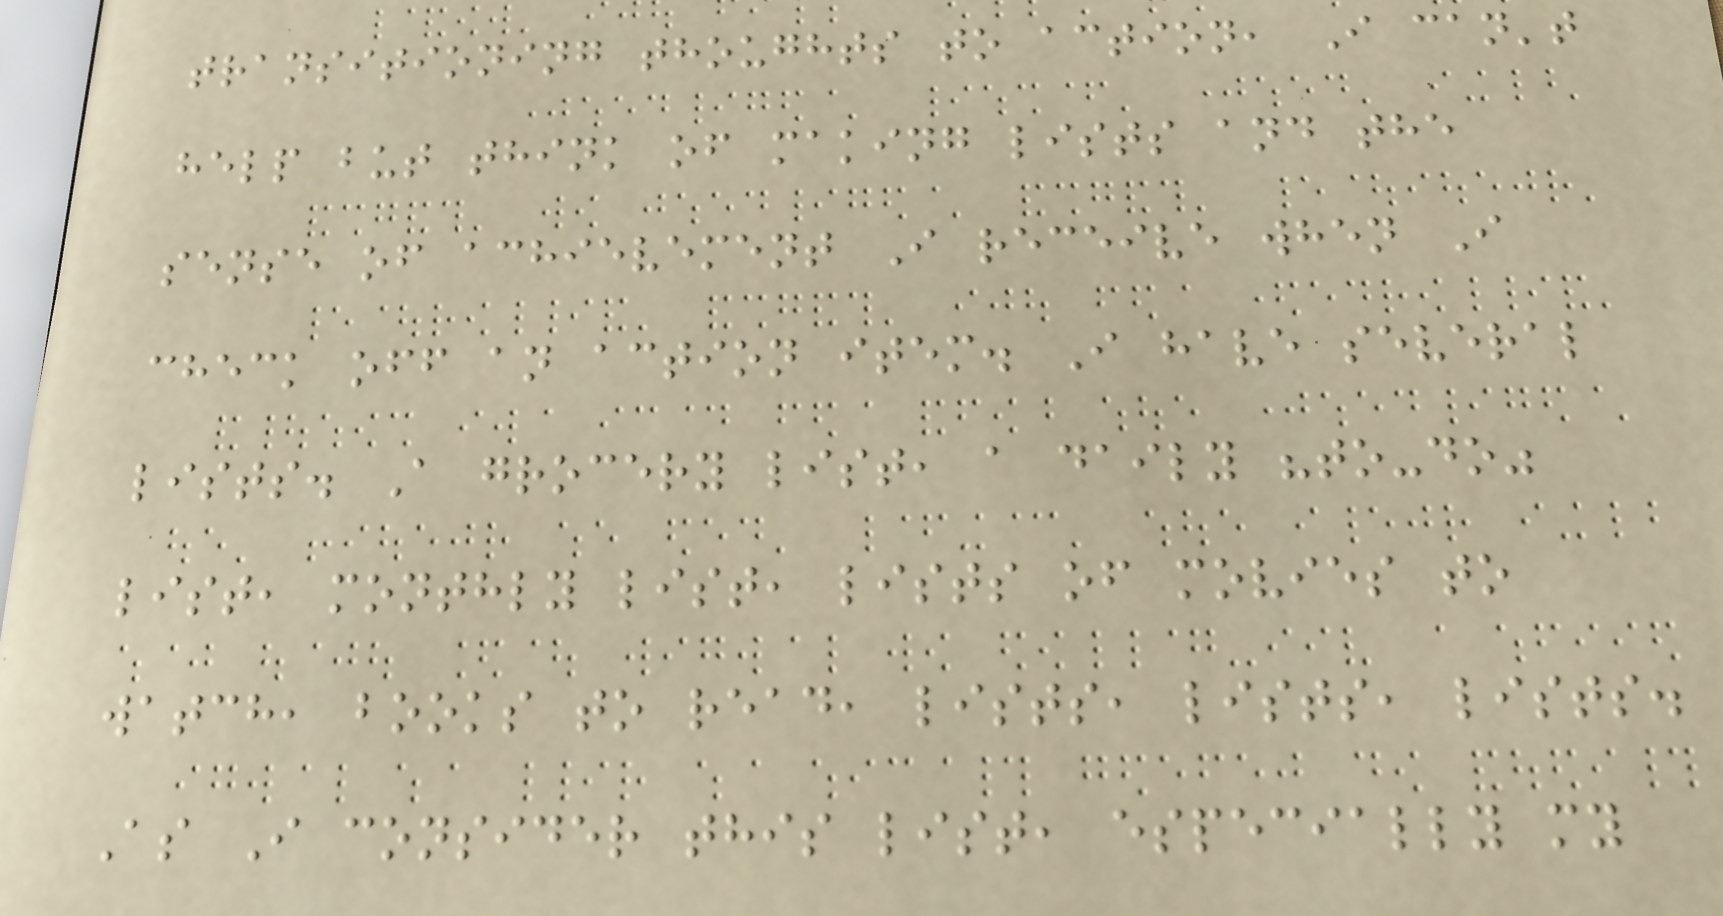transitioning thoughts to action, I can't
help but think of making lists and the
sense of achievement I receive when I
check off an action item. I have several
lists. A grocery list, a daily "to-do"
list, monthly list, lists of movies to
watch, books to read, lists, lists, lists.
As I consider this list, especially my
